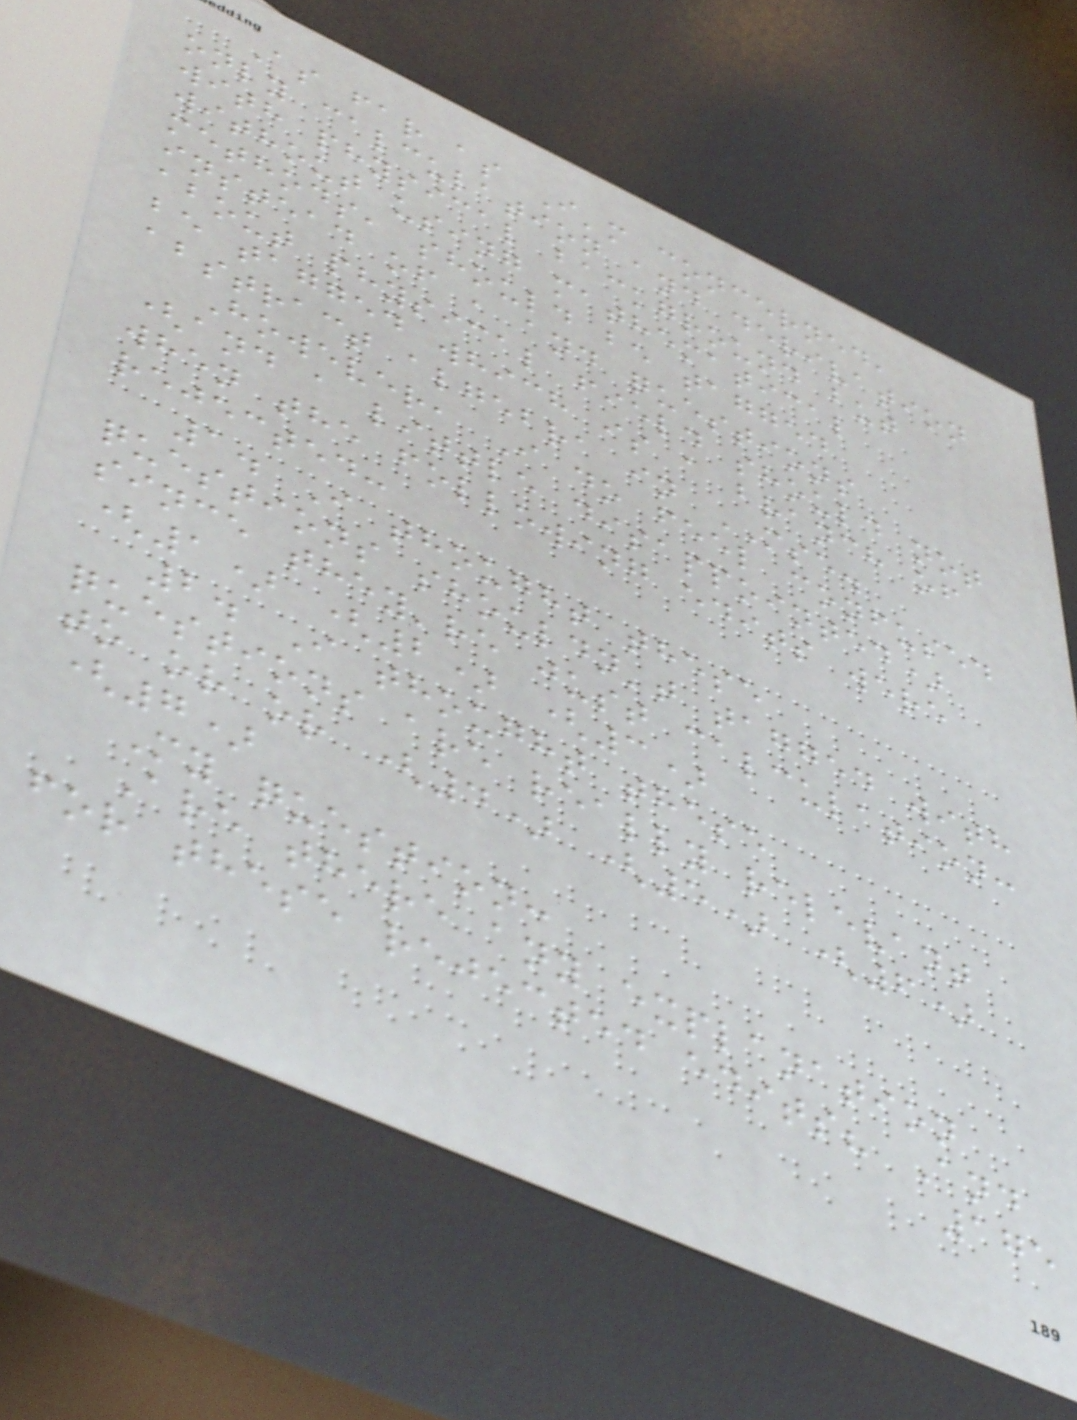As far as I'm concerned,
only calculation and derivation
with physical background but
without using mathematical
methods, should be tagged
instead of , and questions
about physical field should not
be tagged which is a branch of
abstract algebra in MSE.
However, I do feel confused
(and a little disappointed)
when the following edits were
rejected:
1. I thought these
questions shouldn't tagged with
since they're just calculation:
(1) (2) (3)
2. I thought these
questions are really relevant
to or or (4) (5) (6)
(7)
My question:
Are there any explanation
for these rejected edits? And
175
